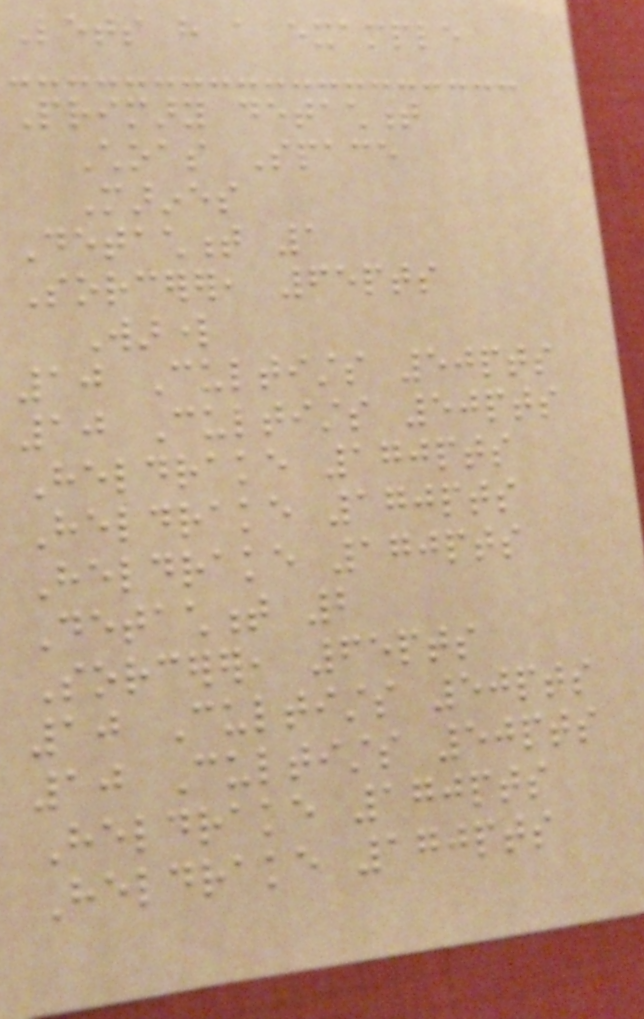Lets have a example
Primary detachment
Choas Space
Marines
Detachment 1
Sorcerer, 65pts
Warlord
10 Cultists 50pts
10 Cultists 50pts
Heldrake 170pts
Heldrake 170pts
Heldrake 170pts
Detachment 2
Sorcerer, 65pts
10 Cultists 50pts
10 Cultists 50pts
Heldrake 170pts
Heldrake 170pts
